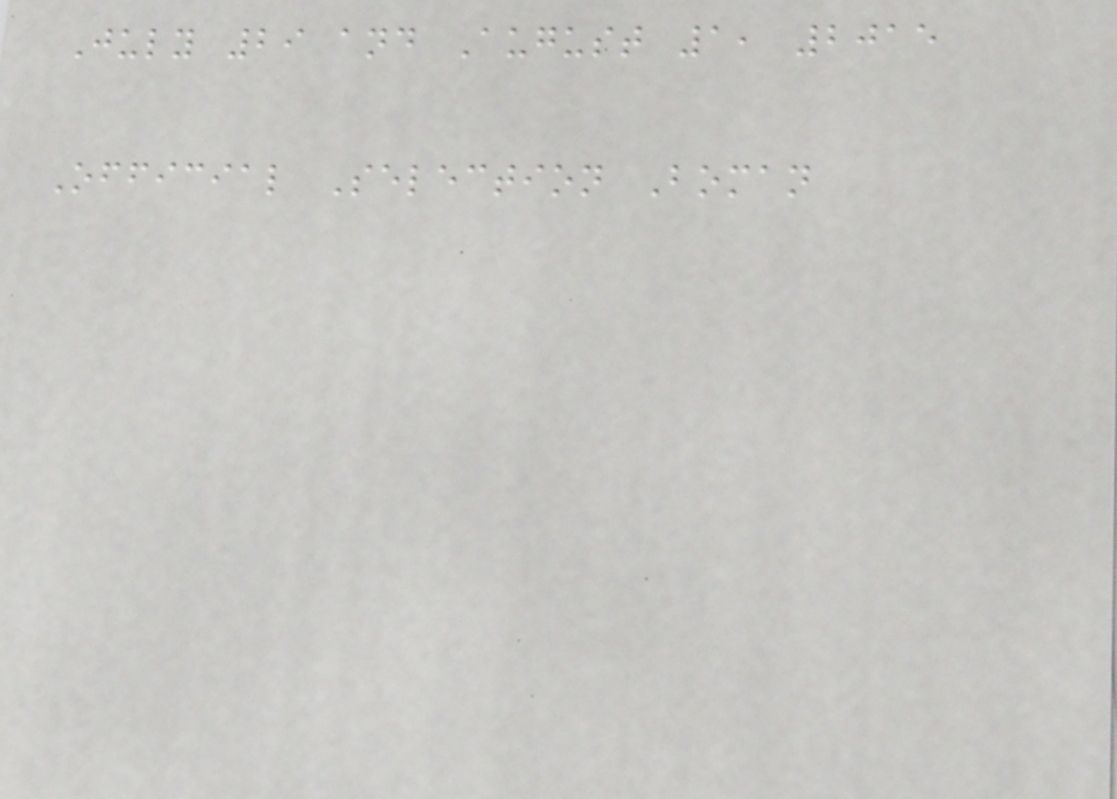July 29 and August 1, 2015
Official Selection Boman
